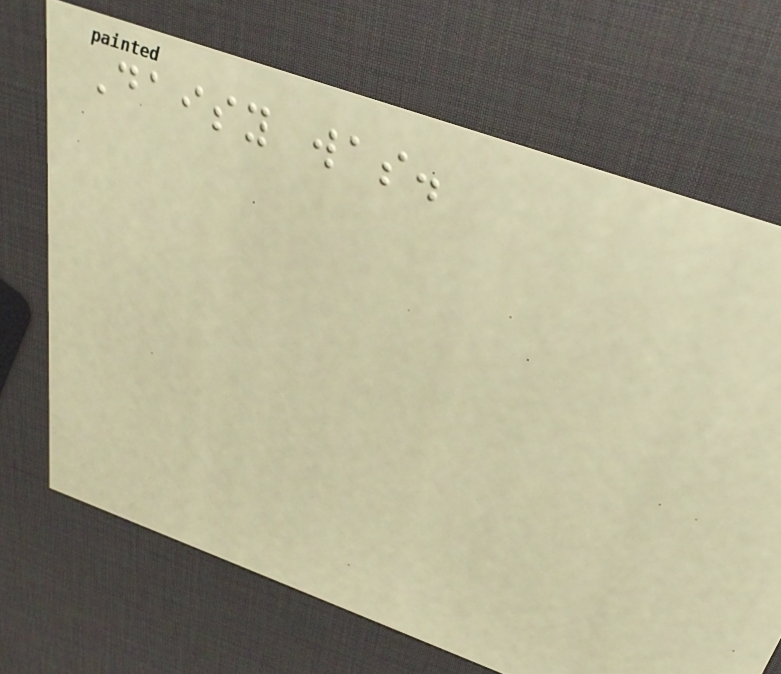Daisy was.
